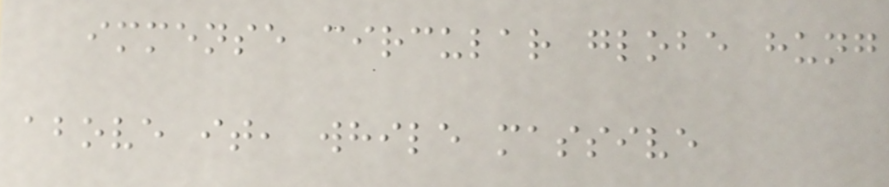immense circular globe hung
above it, while massive
